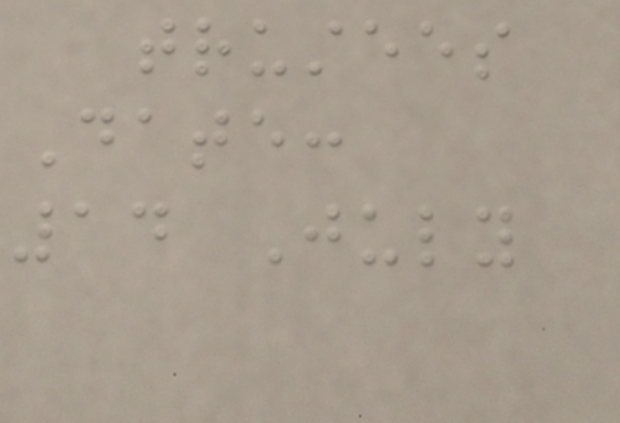trustees
Date:
14 July
